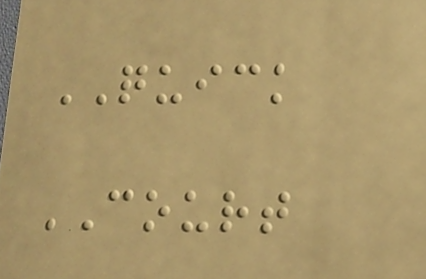QUICK
COURT
